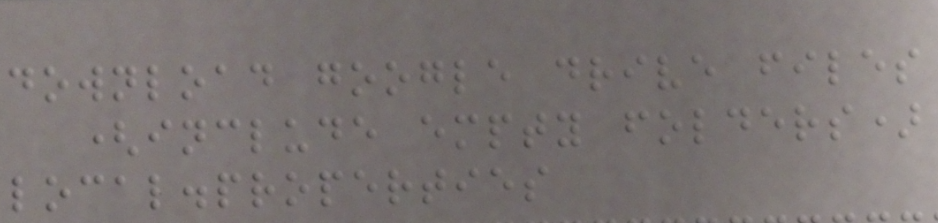download google drive files
(include empty folders)
local.properties
